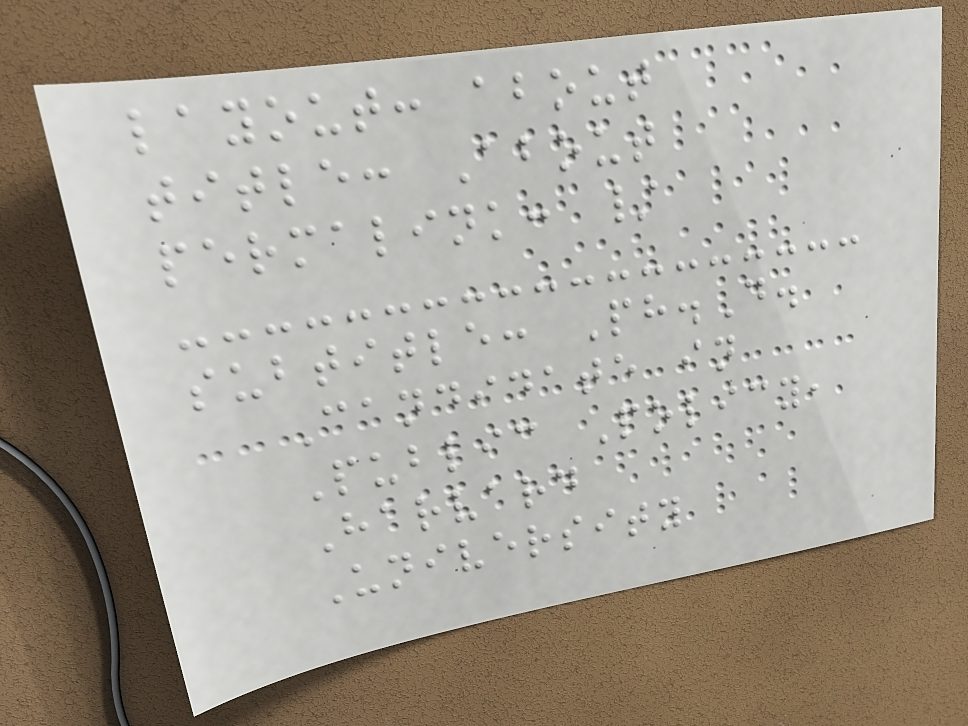layout: about
title: About
permalink: /
subtitle: Ph.D.
Candidate in
Public Policy,
Harvard
University
